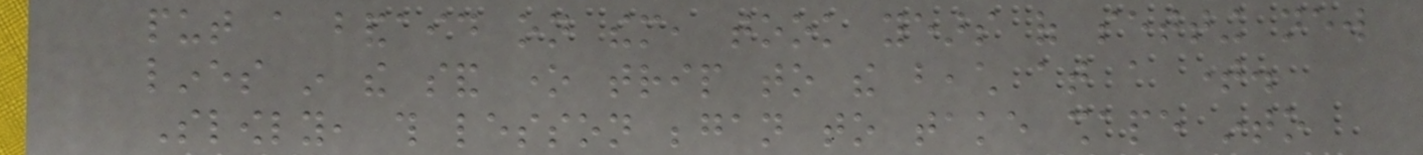put a bandaid on them, took years of setting new
lines in the sand one trip to the beach at a time.
Slowly, this lesson began to take shape into
